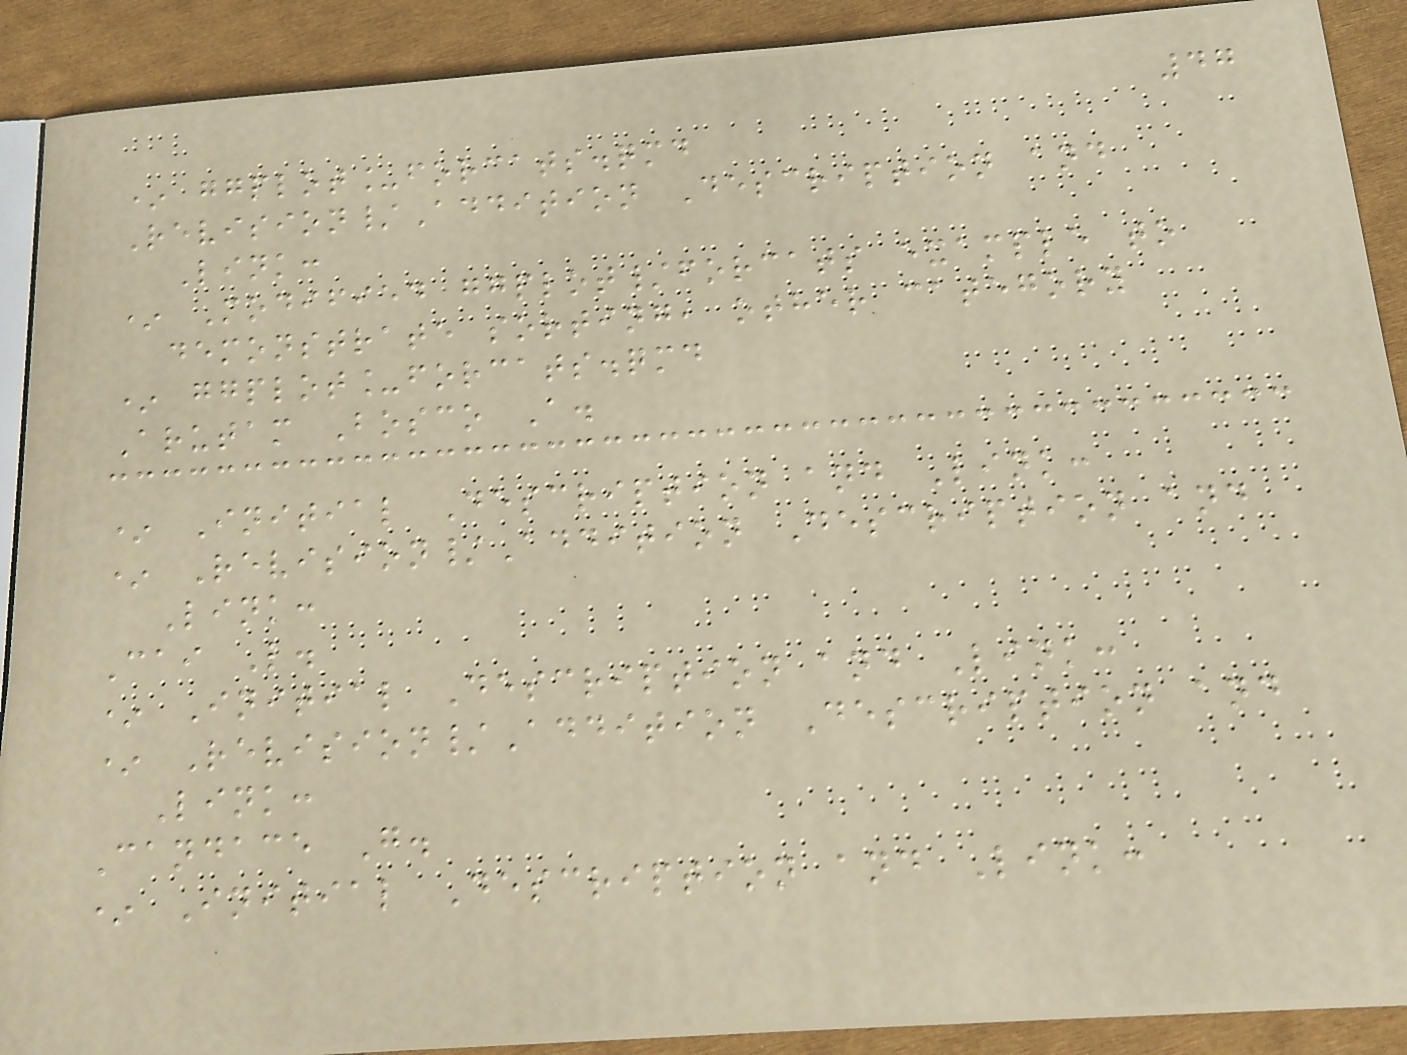47
* ggplot_forcats.qmd
Revision/Addition Description and
Link:
* Modified ggplot/forcats example to
demonstrate sorting, other category
* ggplot_forcats.qmd
Arutam Bosco A.
* Initial Description and Link:
* Revision/Addition Description and
Link:
Cai L.
* Initial Description and Link:
* Revision/Addition Description and
Link:
Candace G.
* Initial Description and Link:
